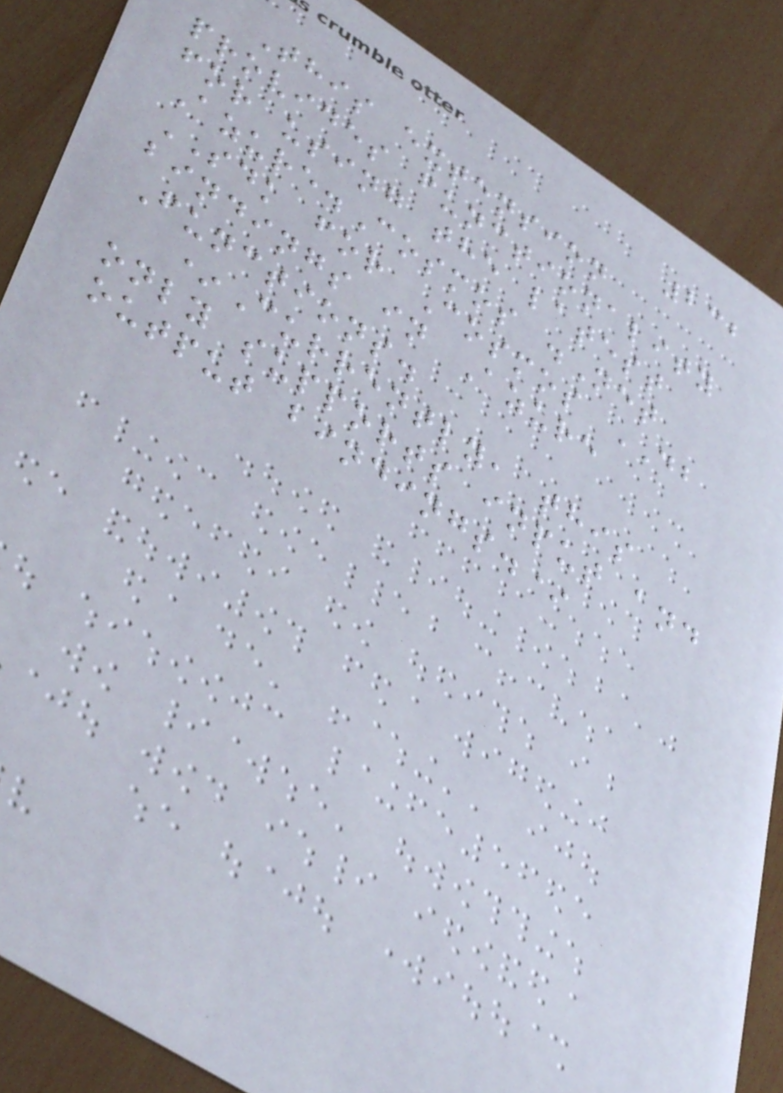232
This extension
provides functionality
for using the latest
Azure.Cosmos .Net
SDK for Cosmos DB
bindings in Azure
Functions.
*Currently, this
only supports input and
output bindings.*
